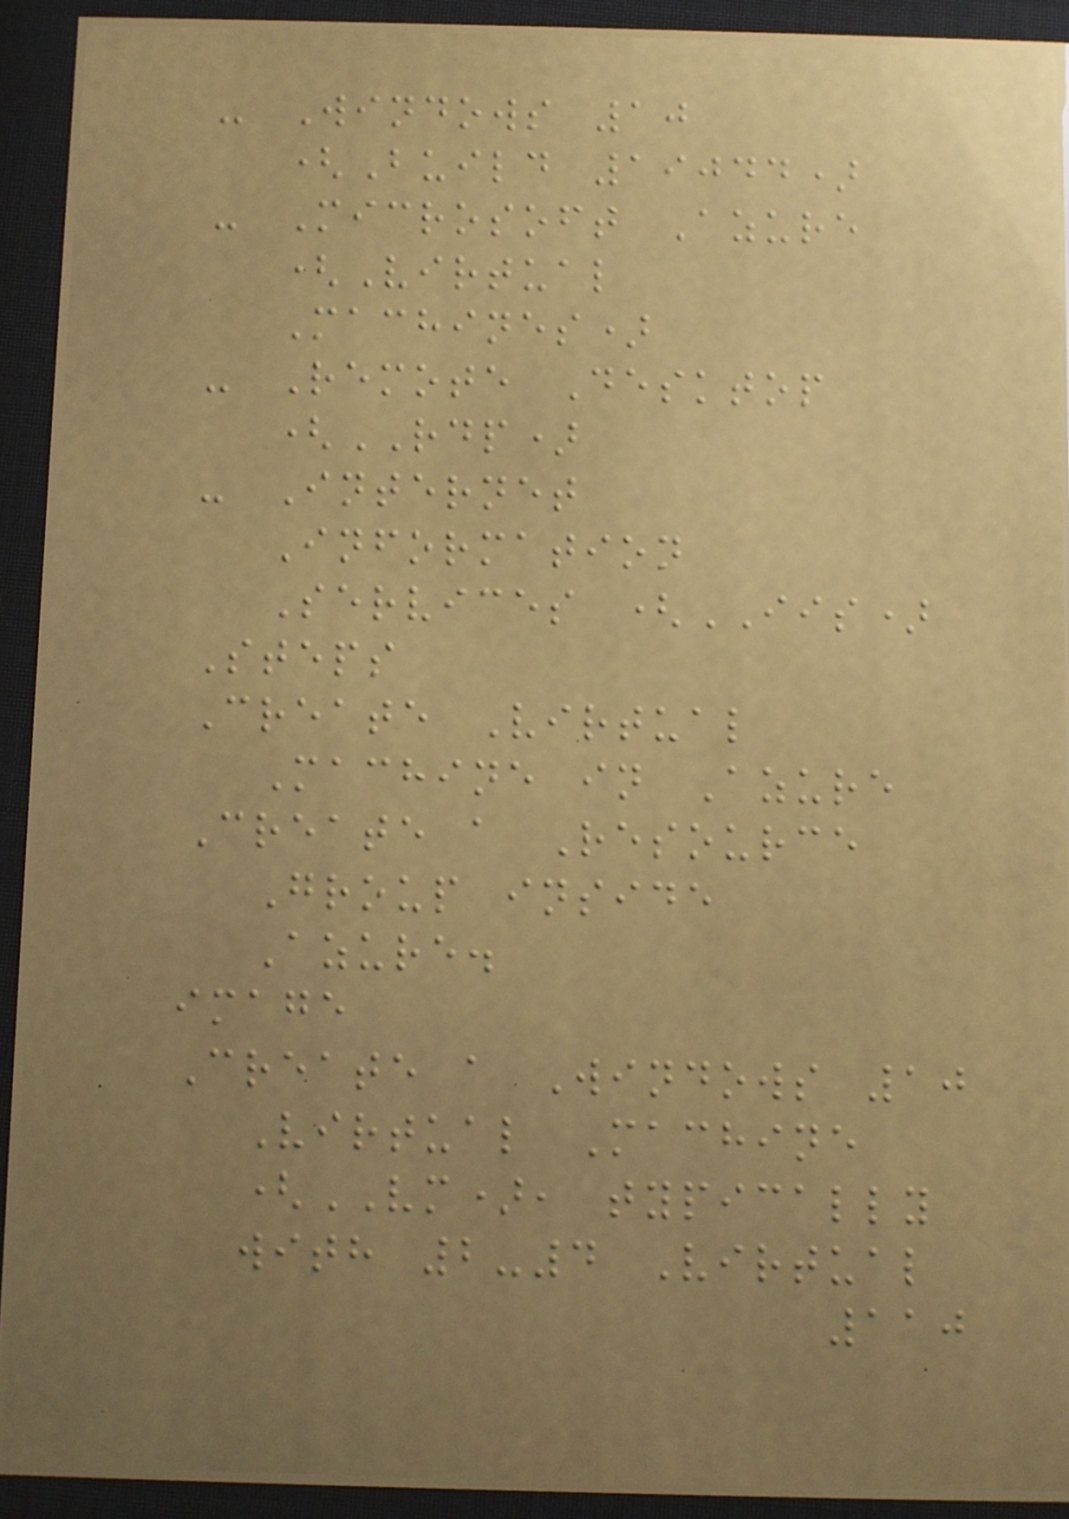- Windows 10
(Build 19044)
- Microsoft Azure
(Virtual
Machines)
- Remote Desktop
(RDP)
- Internet
Information
Services (IIS)
Steps
Create Virtual
Machine in Azure
Create a Resource
Group inside
Azure.
image
Create a Windows 10
Virtual Machine
(VM), typically
with 2-4 Virtual
110
